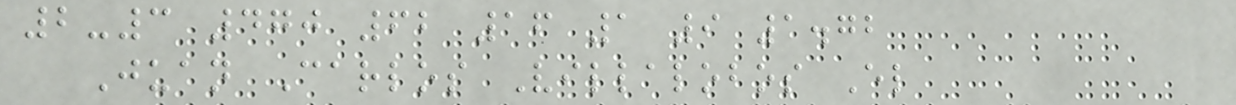2-3 470 62 16 1 9 1.72
Juan Carlos Villalobos El
